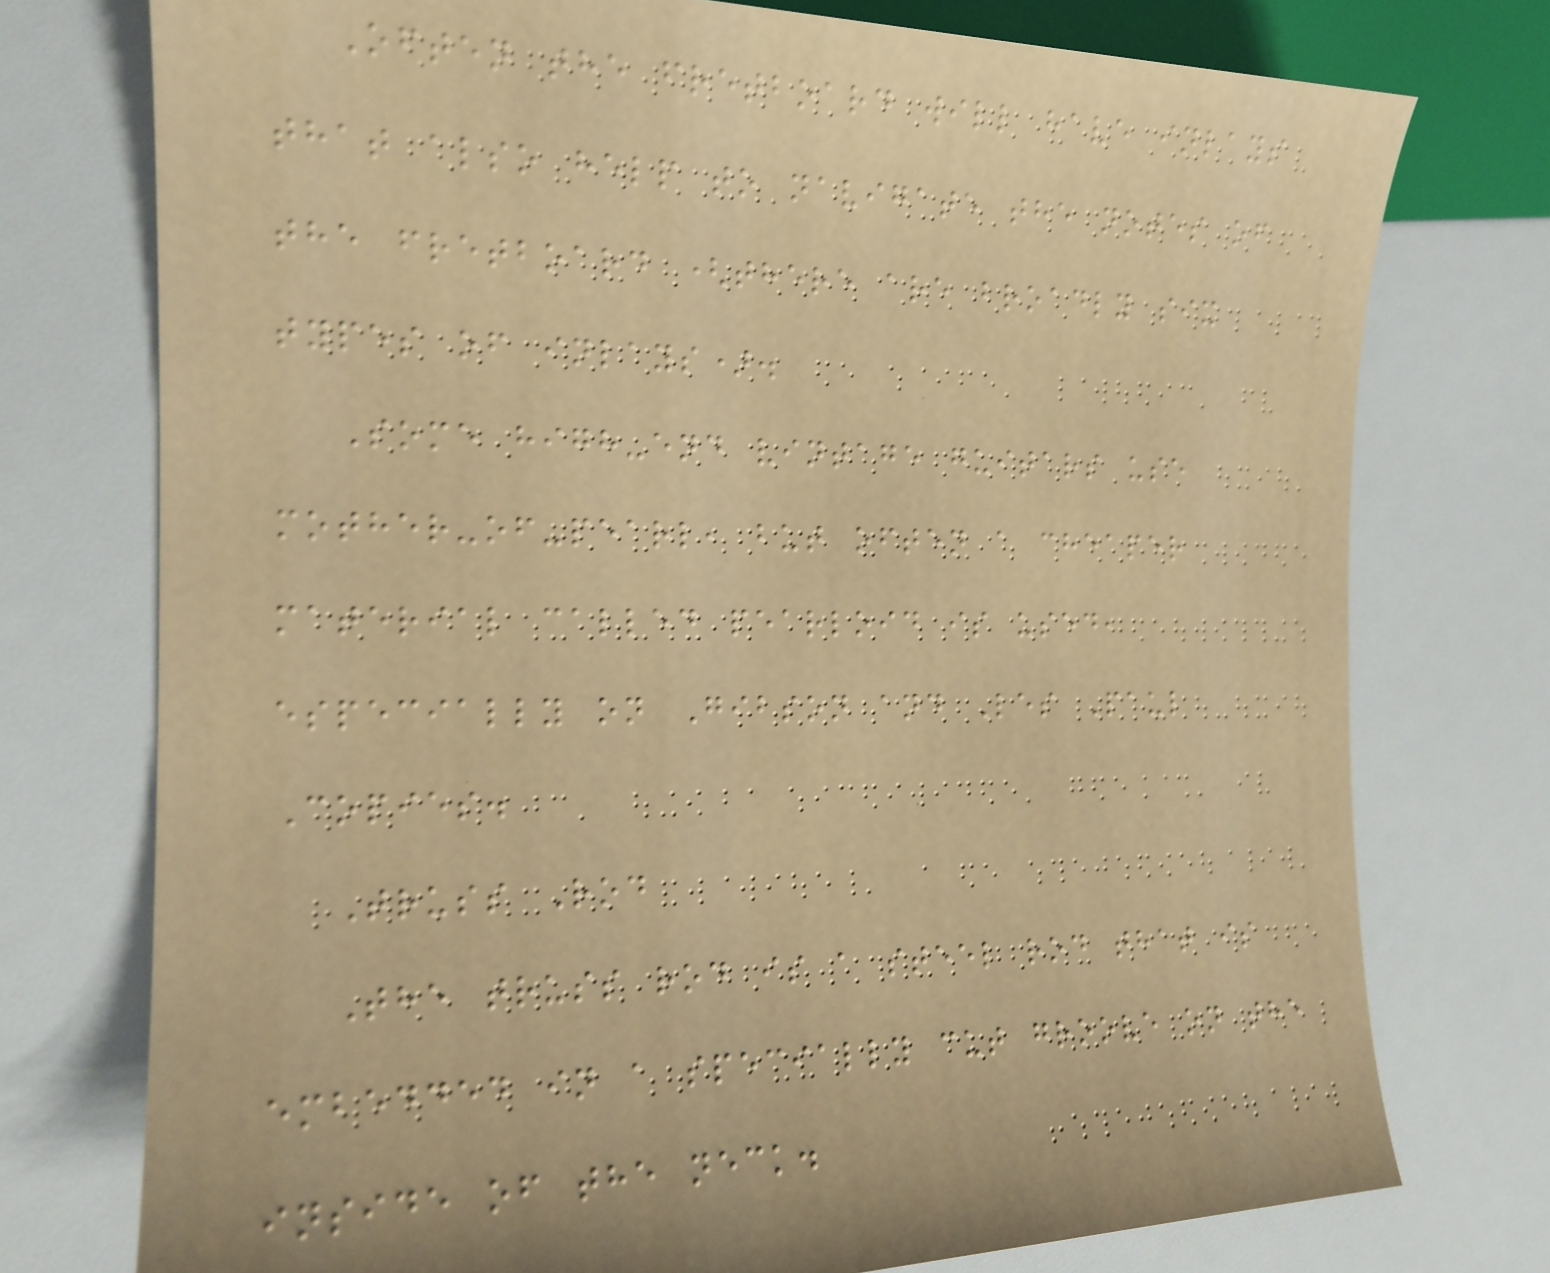Often the fretboard will have inlays
that also help to navigate the notes of
the fretboard (there are broadly six
types of inlays).
Some high-end vintage guitars use
mother-of-pearl, but often a cheaper
material called pearloid is used,
especially on Gibson and Les Paul
Copies.
Truss Rod
The truss rod is a steel rod that is
embedded in a specially cut groove on the
inside of the neck.
